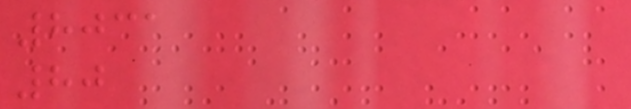8031
80
